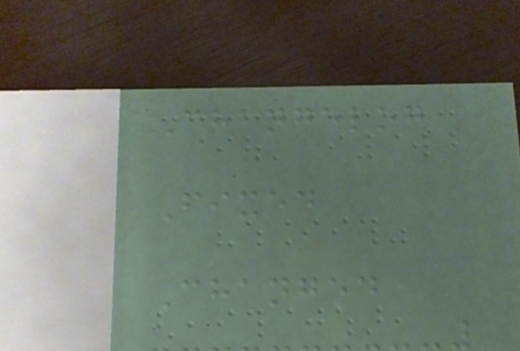Changelog
Fixed
Changed
